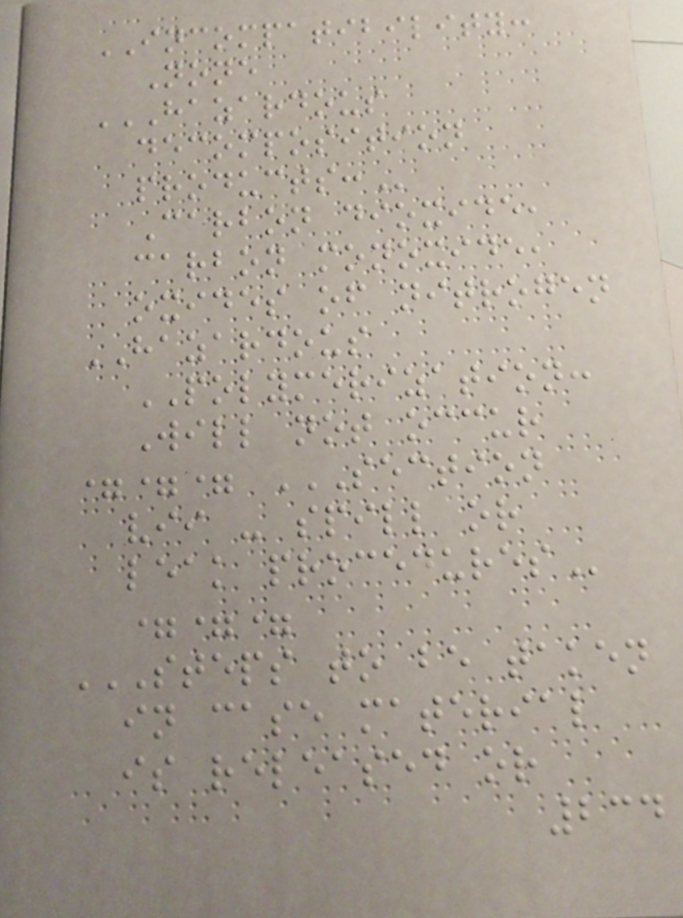INCOMPATIBILITY:
None
HAZARDOUS
DECOMPOSITION
PRODUCTS:
Carbon dioxide,
carbon monoxide,
oxides of nitrogen
HAZARDOUS
POLYMERIZATION:
Will not occur
=== SECTION
VII - SPILL OR
LEAK PROCEDURES
===
STEPS TO BE TAKEN
IN CASE MATERIAL
IS RELEASED OR
234
